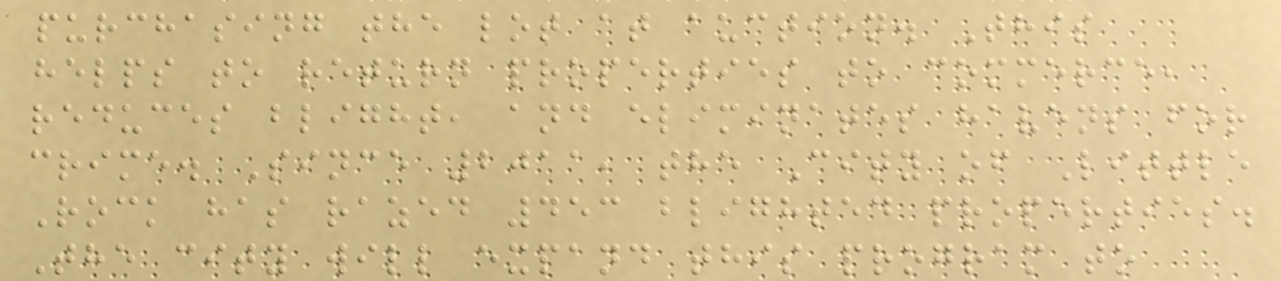purchasing the lot at auction. This
helps to return properties to commerce,
reduces blight, and eliminates havens for
crime. Since 2011, the City of Little
Rock has razed 453 blighted properties.
The city will expand this program to
